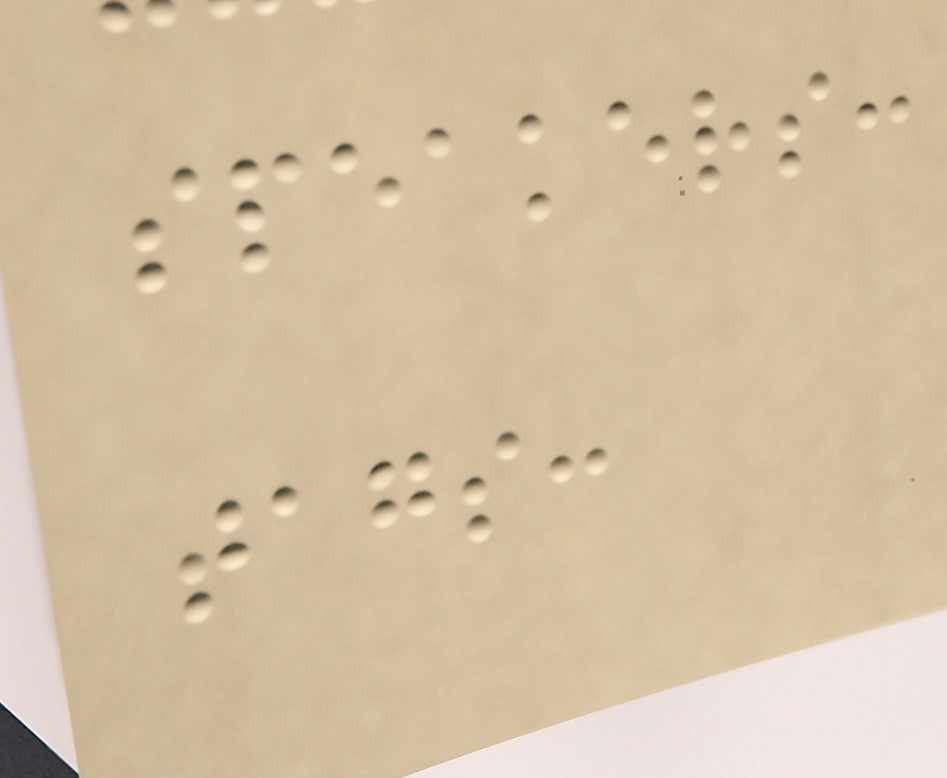speakers:
tags:
